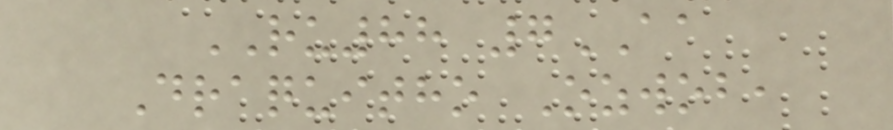RU88 7AA
Draquitho Ozwob,
